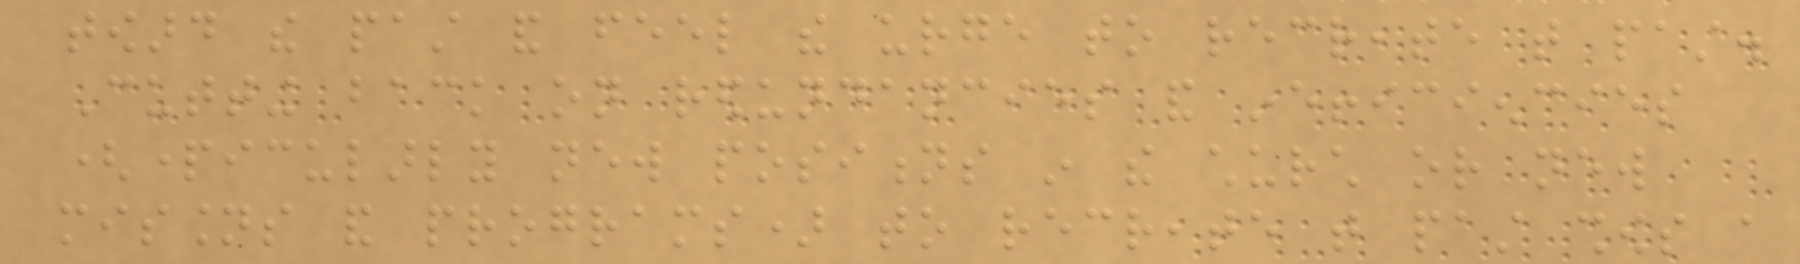toward the past and feel the urge to recreate that past.
Cutting back on redundancies and inefficiencies
(particularly new positions in the church or new
missions and programs) to recreate that past shows a
